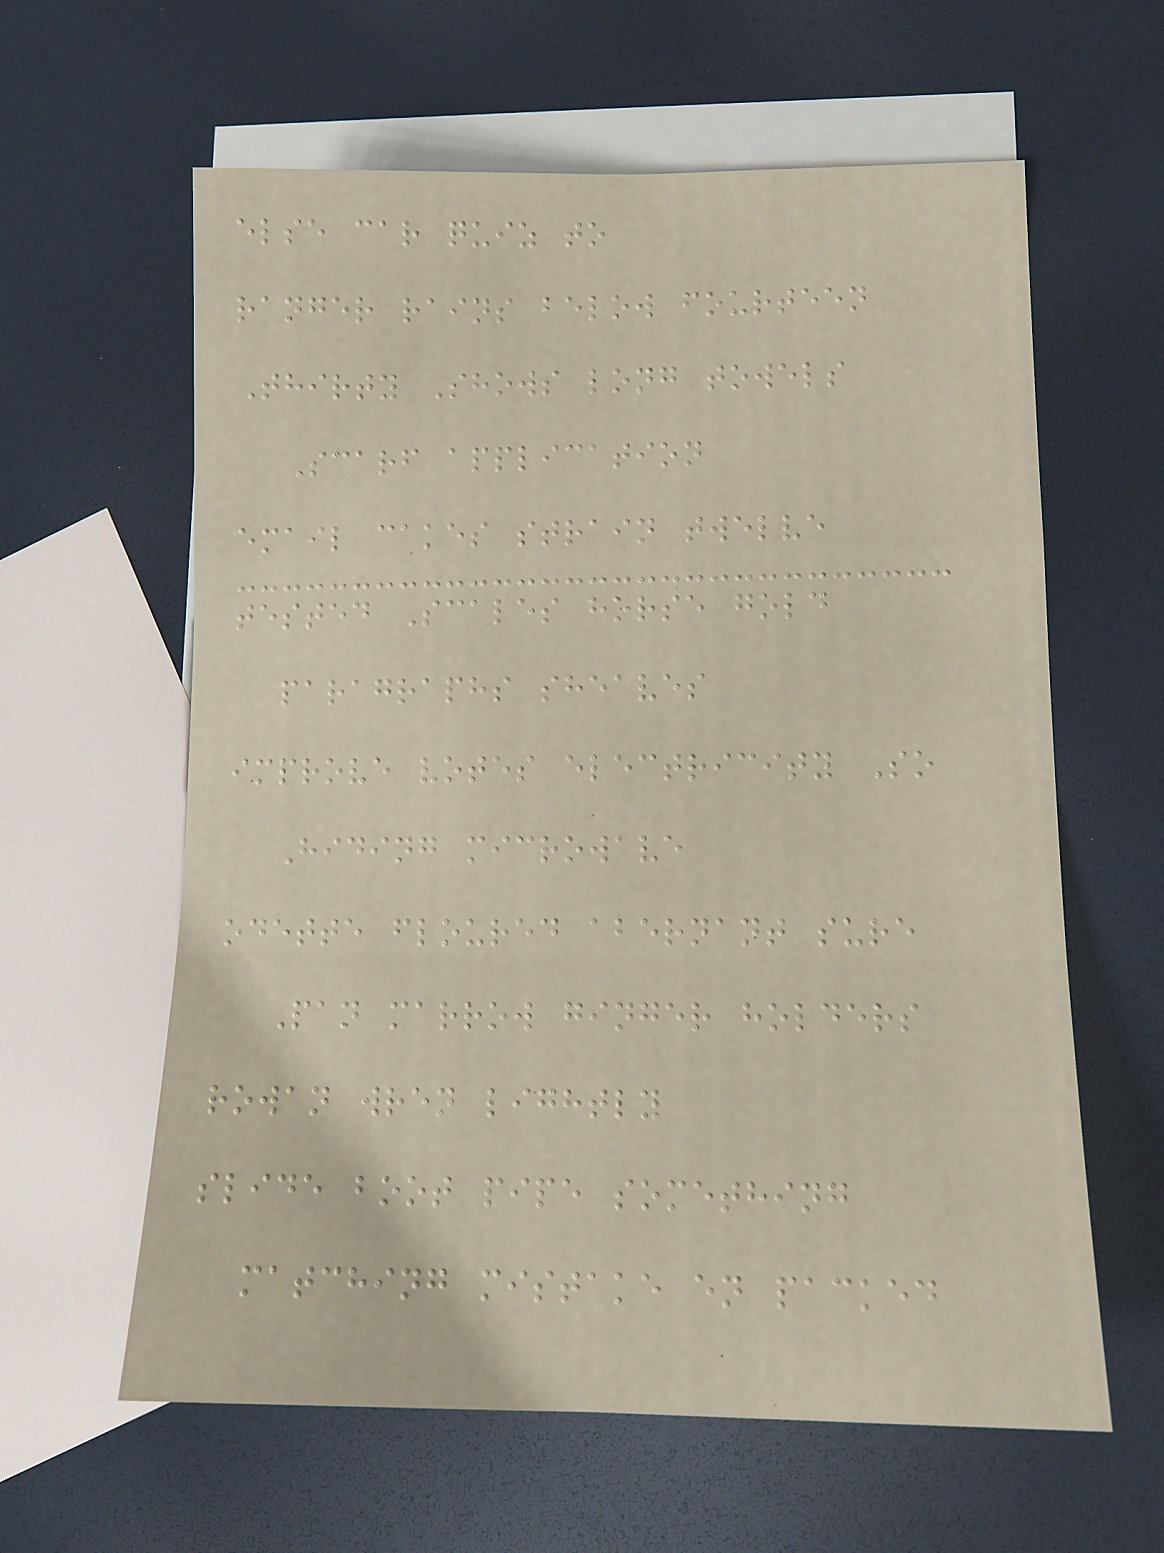else car quiz to
ranger rains below fourteen
Thirty Shows long towels
Scarf application
email cakes strain twelve
tested Scales horse gold
paragraphs sheaves
improve votes electricity So
Hiding microwave
odette floured abernant sure
Pan marrow ginger holders
rowan wren lightly
slide boot pipe something
matching mistake en packed
